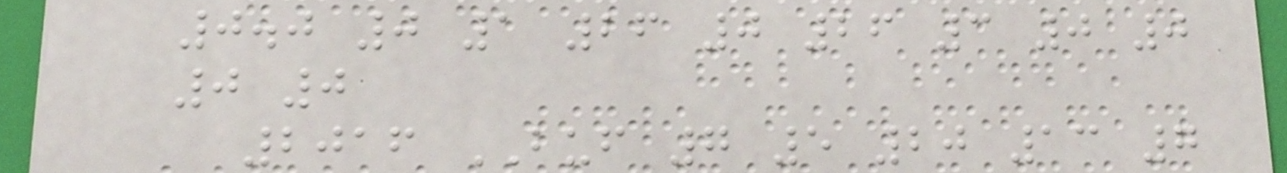0.0 0 1 26 0 26 3 0 0
0 0
2016 BUF 7 5 20 13 7
